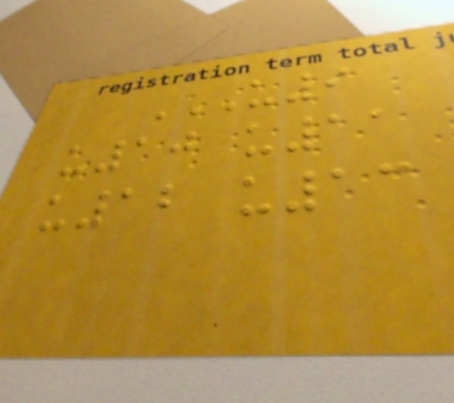U9
U10 U11
U12 U13
